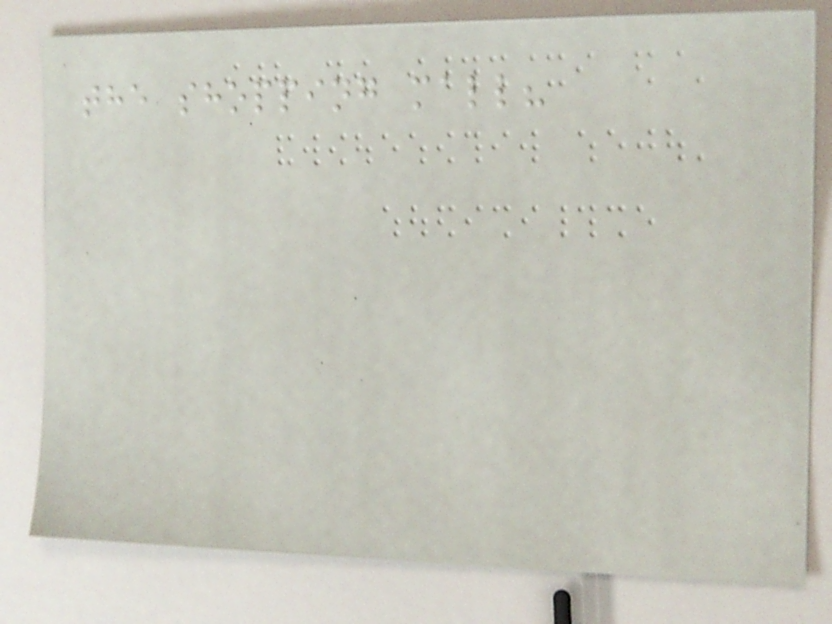the shopping mall?
